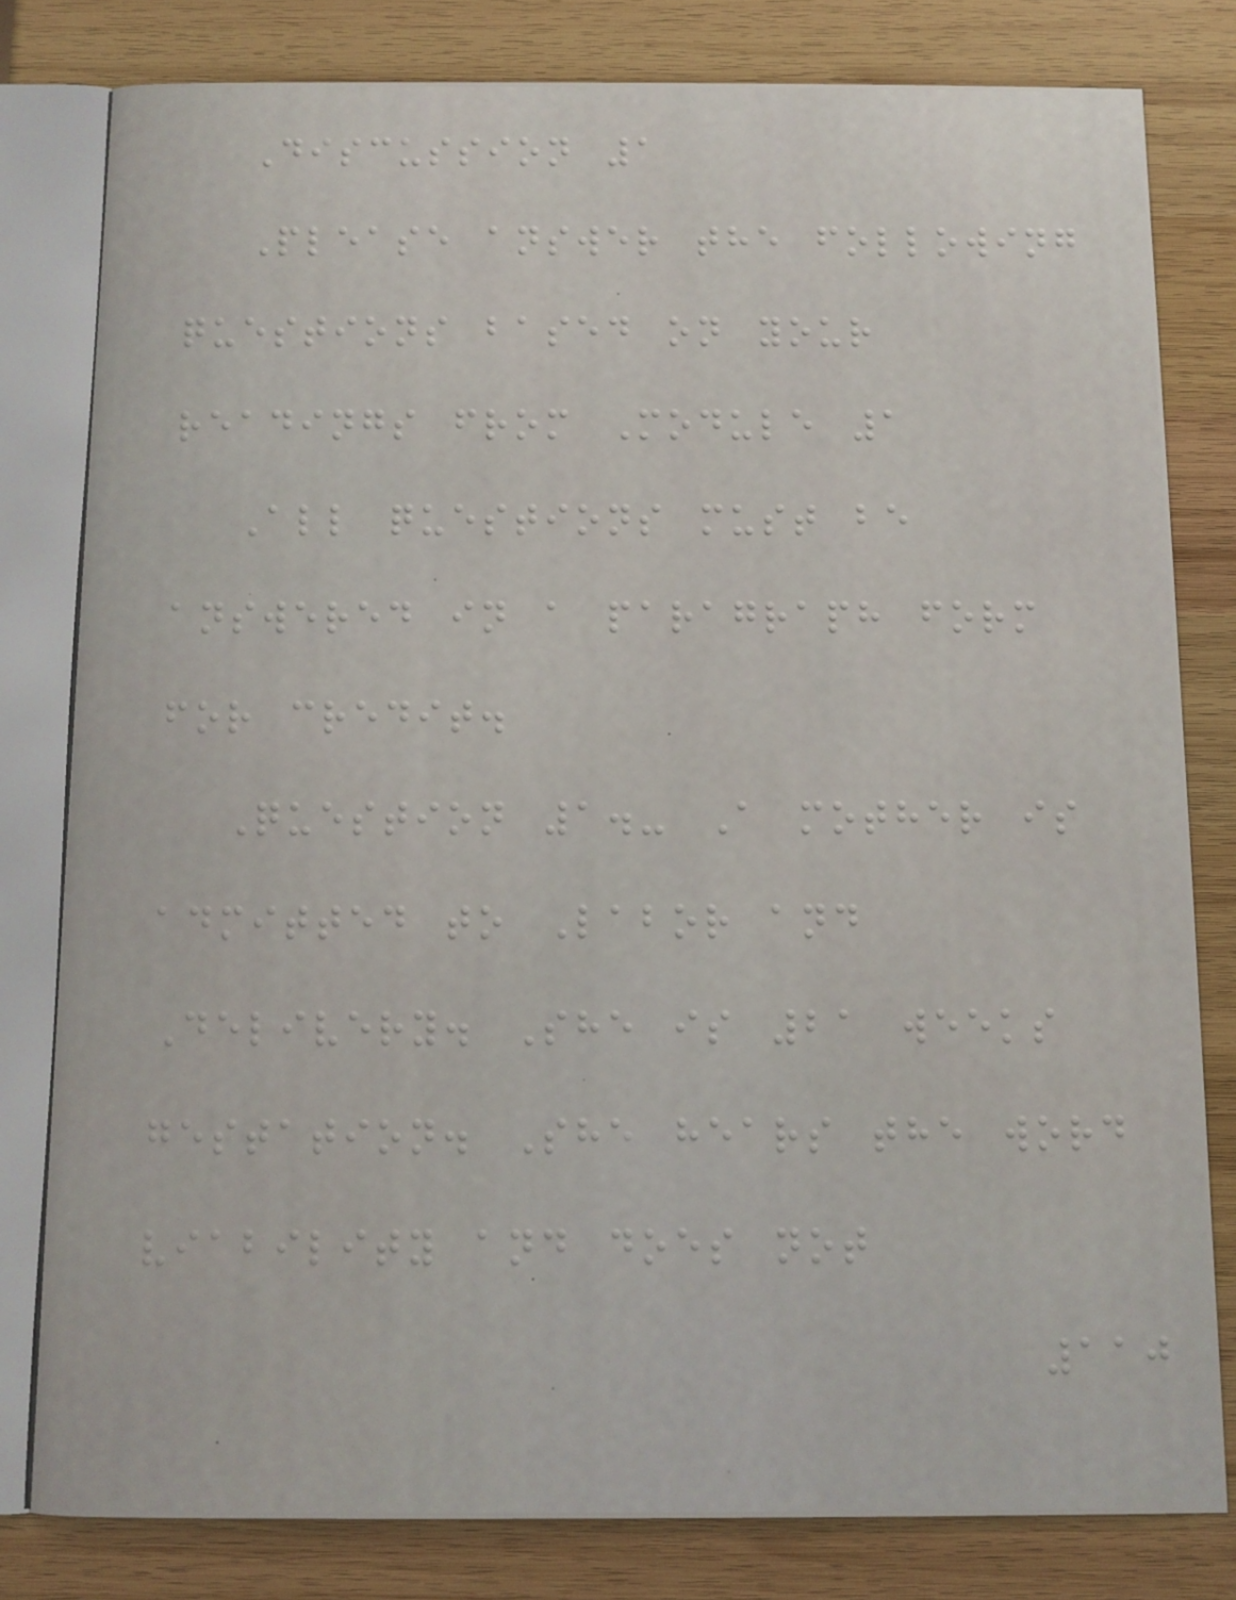Discussion 1
Please answer the following
questions based on your
readings from Module 1
All questions must be
answered in a paragraph form
for credit.
Question 1.- A mother is
admitted to Labor and
Delivery. She is 21 weeks
gestation. She hears the word
viability and does not
110
